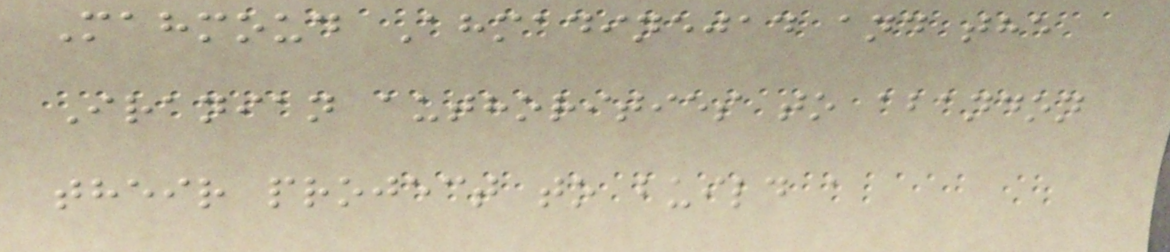Mahmoud Ahmadinejad and the
Iranian authorities to abandon
their project to build a
